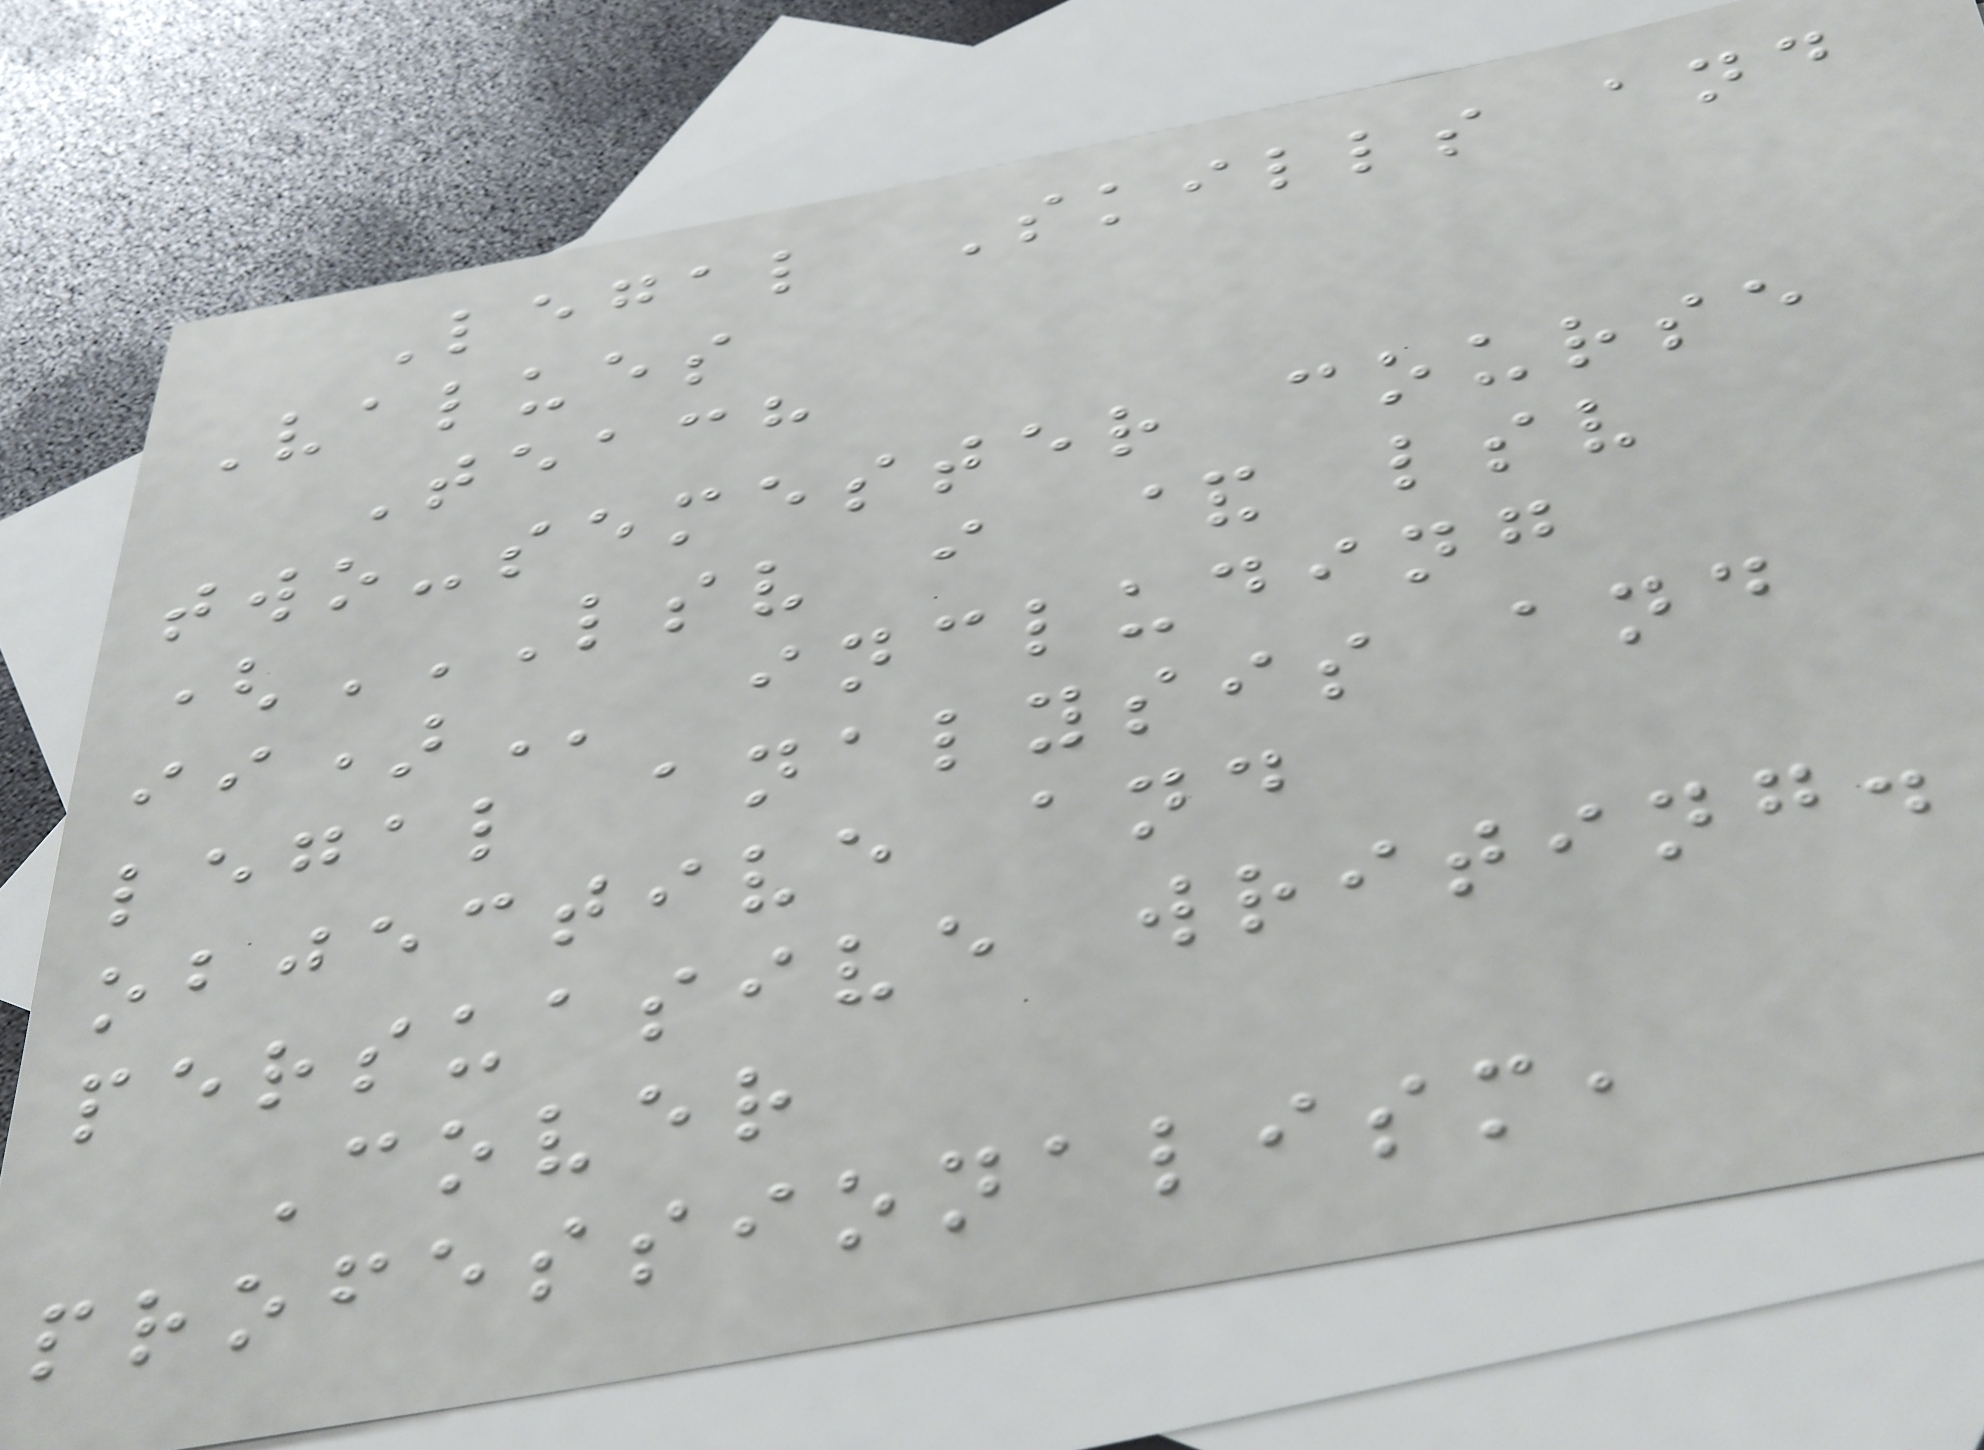Legal Skills and
Values
Teach
two-semester course
(LSV I & LSV
II) including
legal analysis and
objective and
persuasive writing.
Cover
professionalism,
